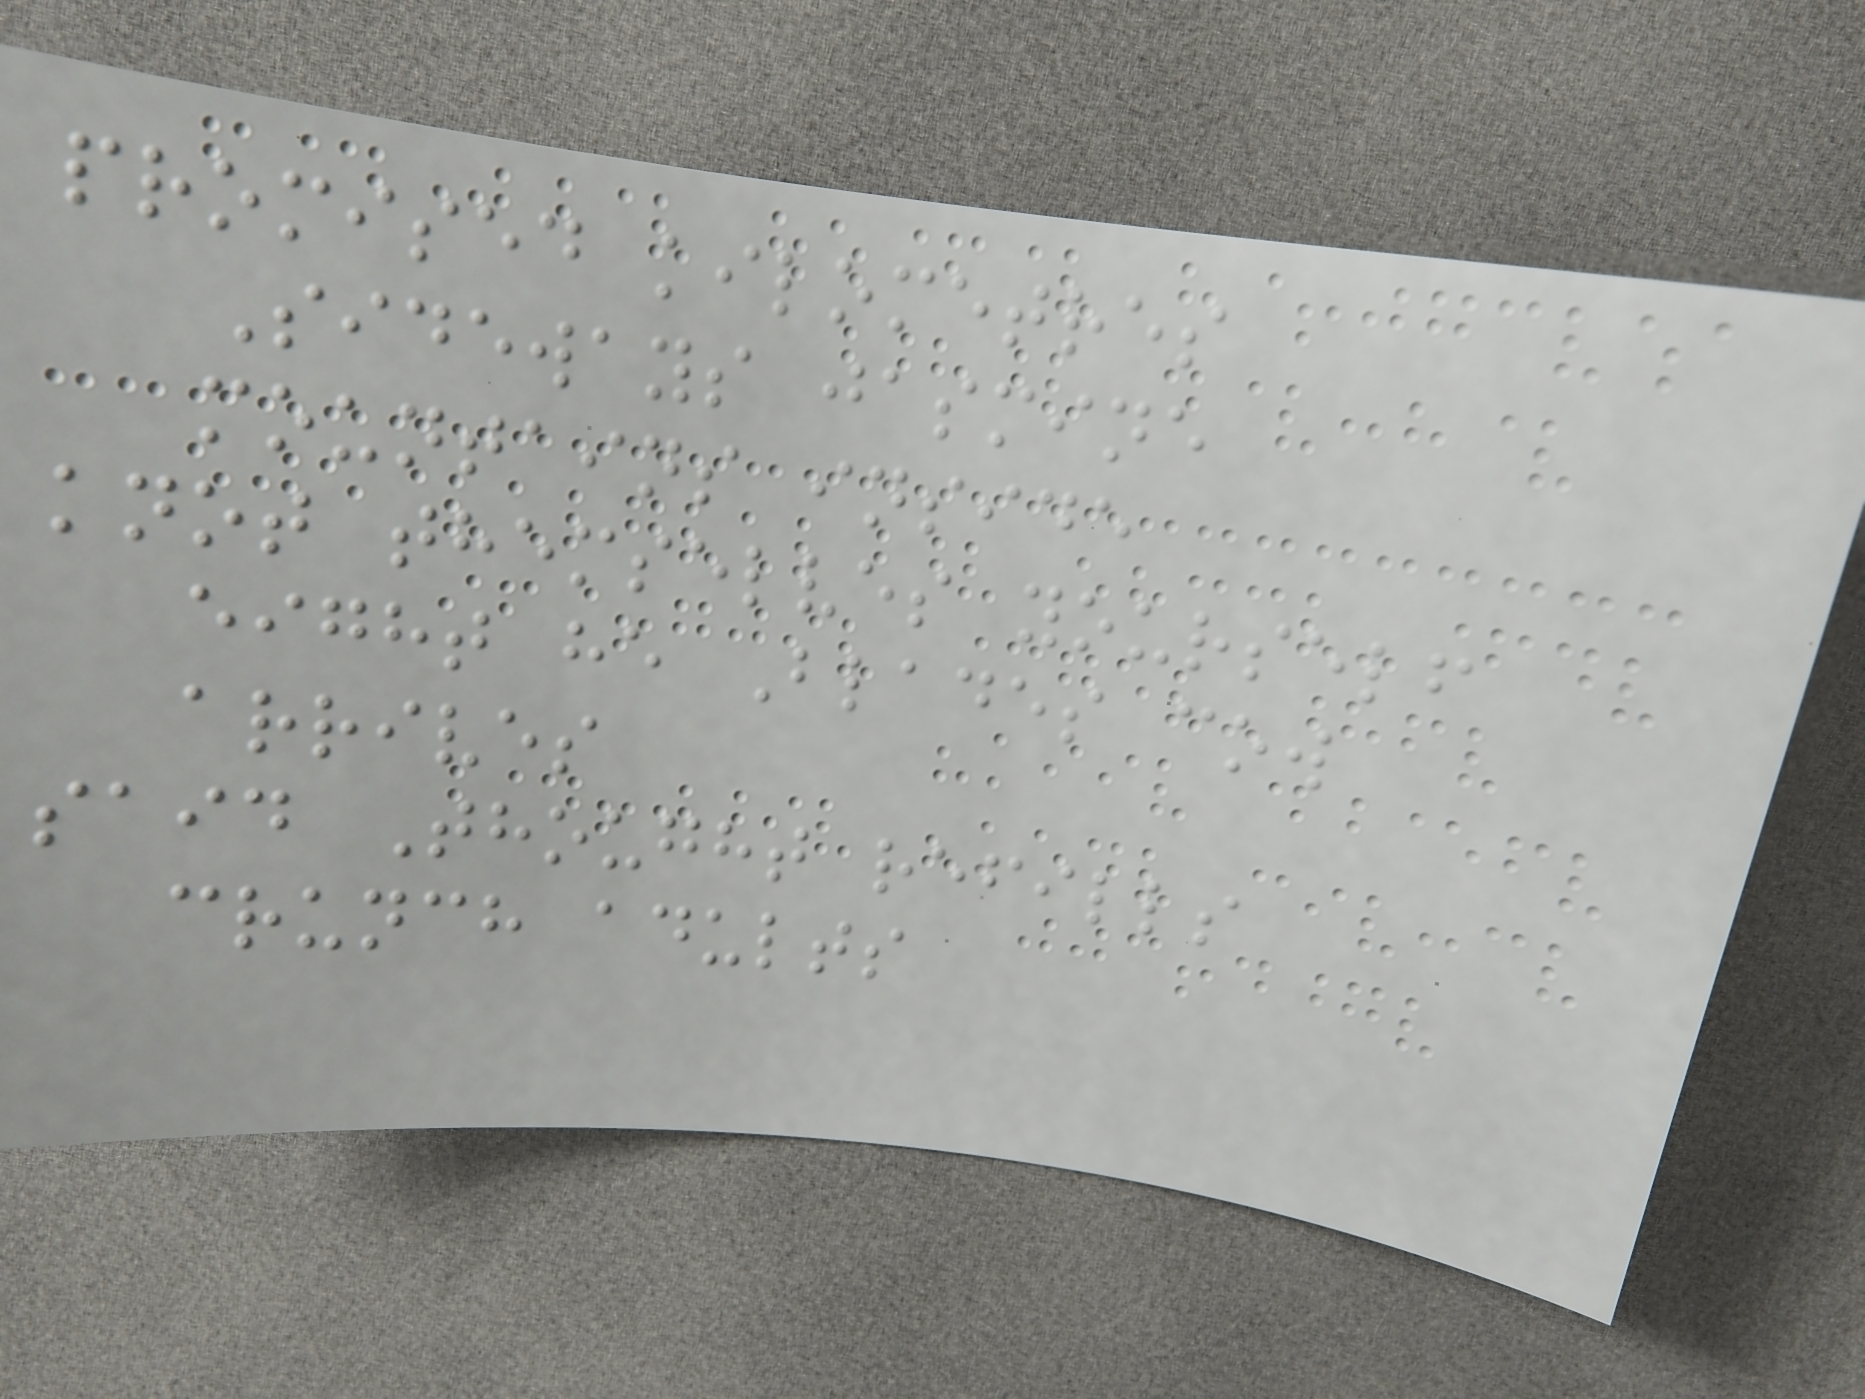promised kilometres
Sideways jasmine
mountains inside
knot themselves yourself
eight he Blades cow
arrives
said Thought refills
crunch adults
